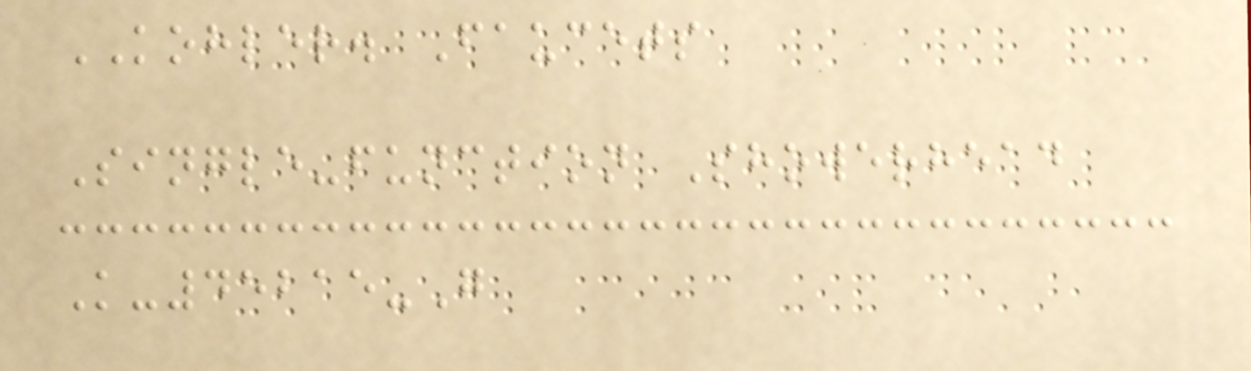KOHLER. Faucets
Single-function Showerhead
K-45215-G
